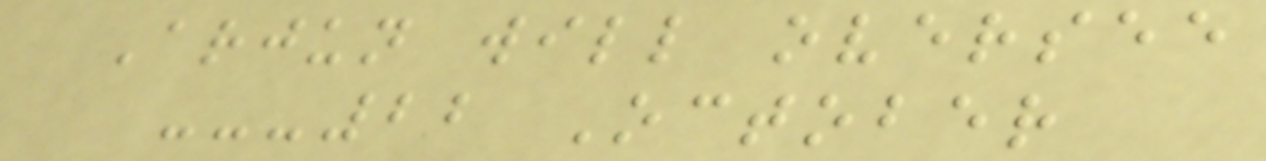Arjun will oversee
---22 October
